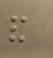and
